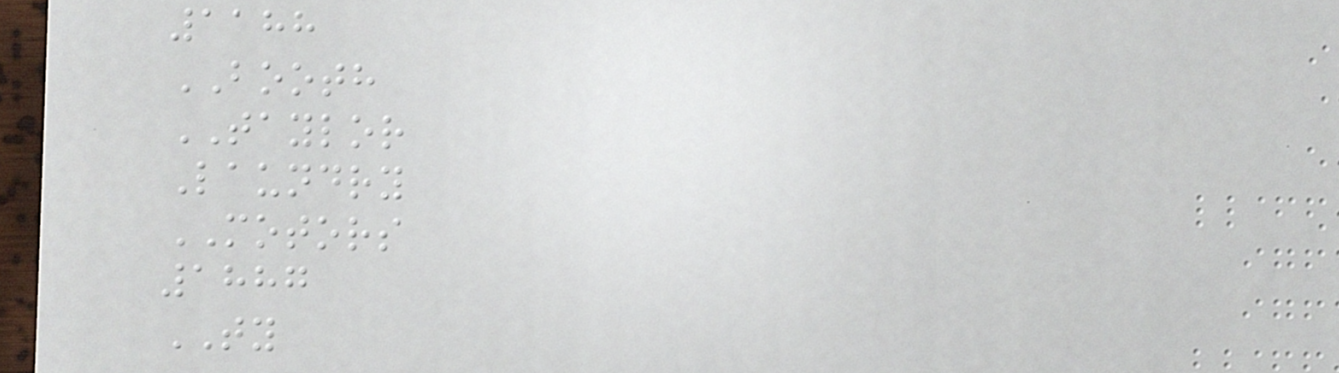1188
BOOTH
TAYLOR
Laundry
MOTORS
1887
TY
